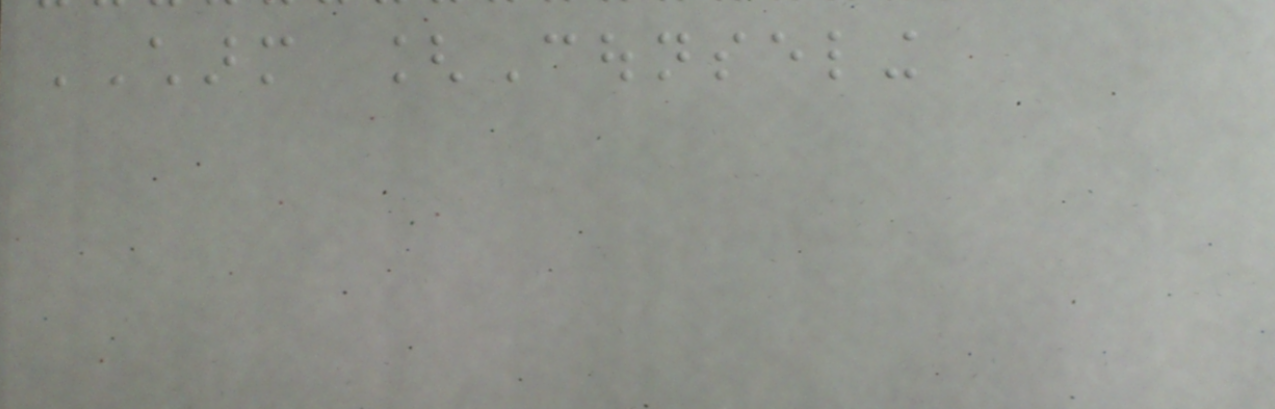CHARM [Counseling
